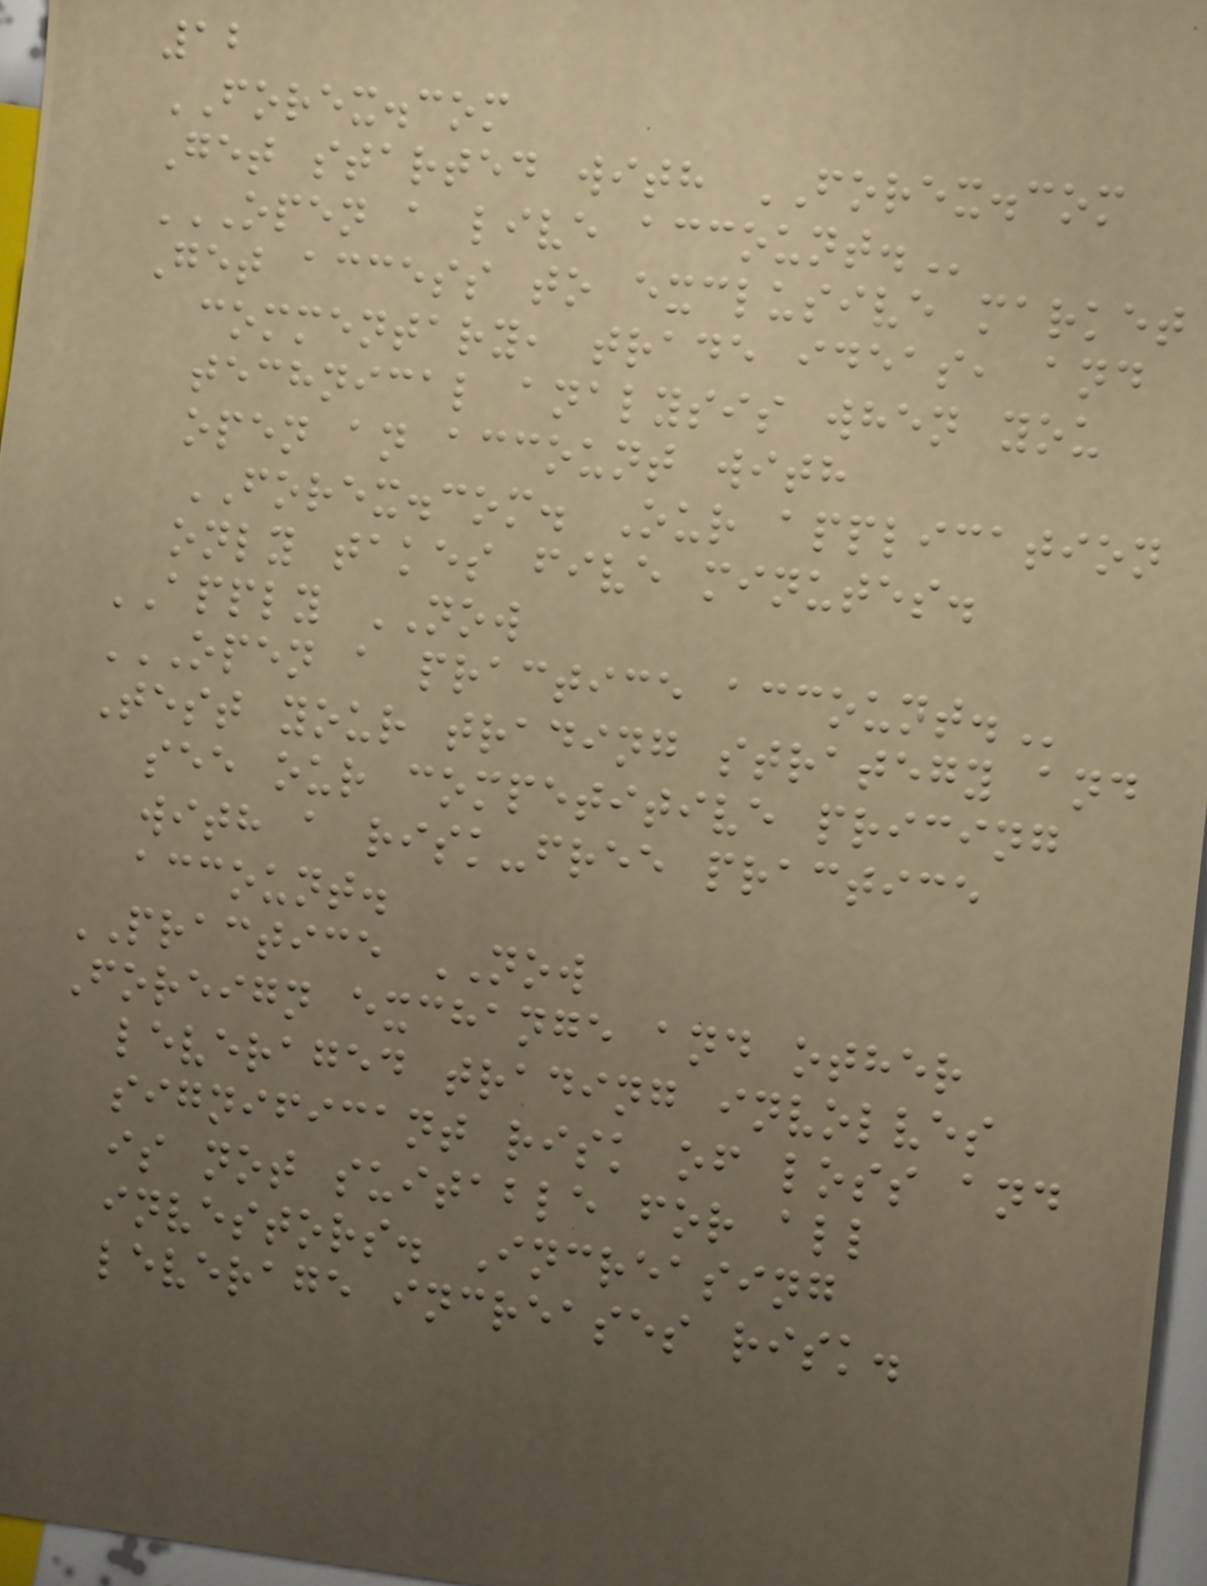12
FOREX.com
Get started with FOREX.com
OPEN A LIVE ACCOUNT.
Get access to exclusive market
commentary, trade ideas, and
technical analysis when you
open an account with
FOREX.com. Our application
only takes five minutes.
APPLY NOW
OPEN A PRACTICE ACCOUNT.
Test your trading strategy and
see our competitive pricing
with a risk-free practice
account.
PRACTICE NOW
Foreign exchange and other
leveraged trading involves
significant risk of loss and
is not suitable for all
investors. Increasing
leverage increases risk.
